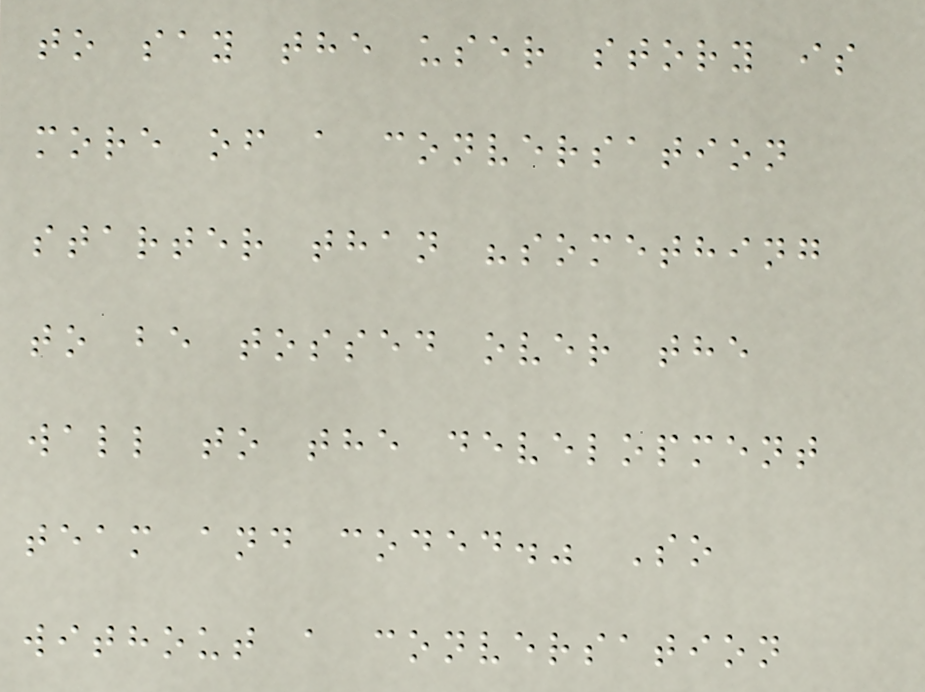to say the user story is
more of a conversation
starter than "something
to be tossed over the
wall to the development
team and coded." So
without a conversation
